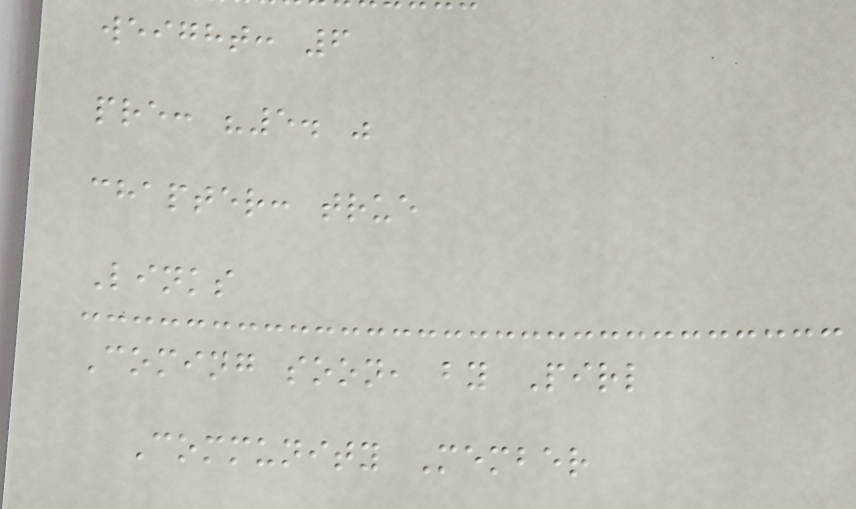weight: 6
pre: "5. "
chapter: true
Links
Coming soon, by Pirl
Community Member
